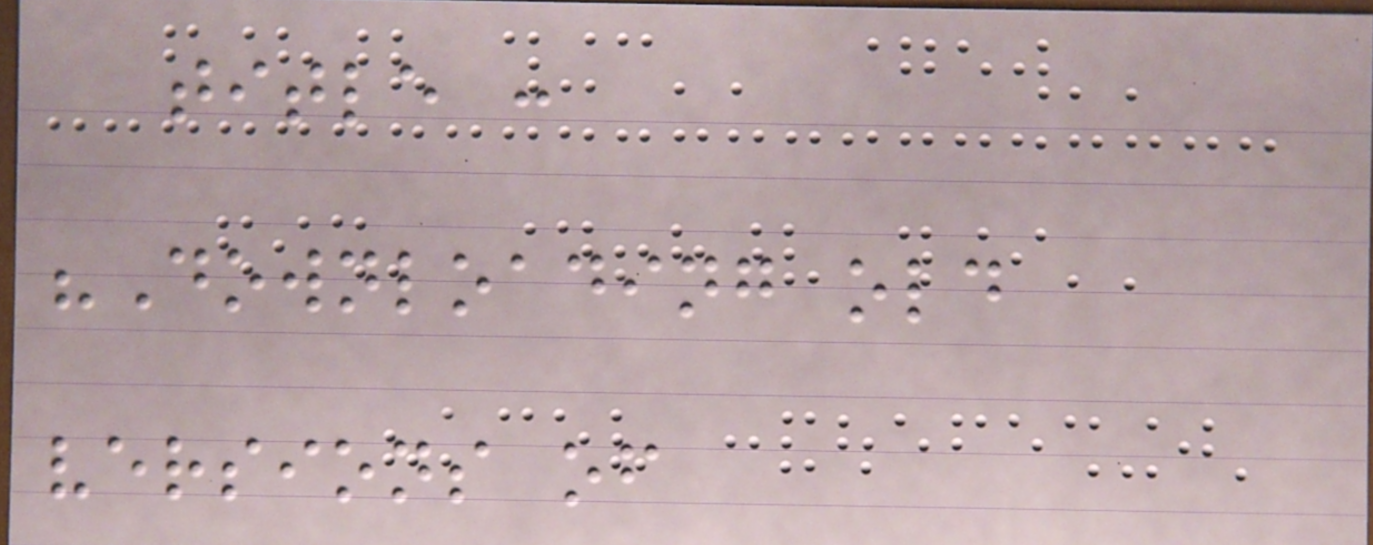title :
"Downloading old
versions of
